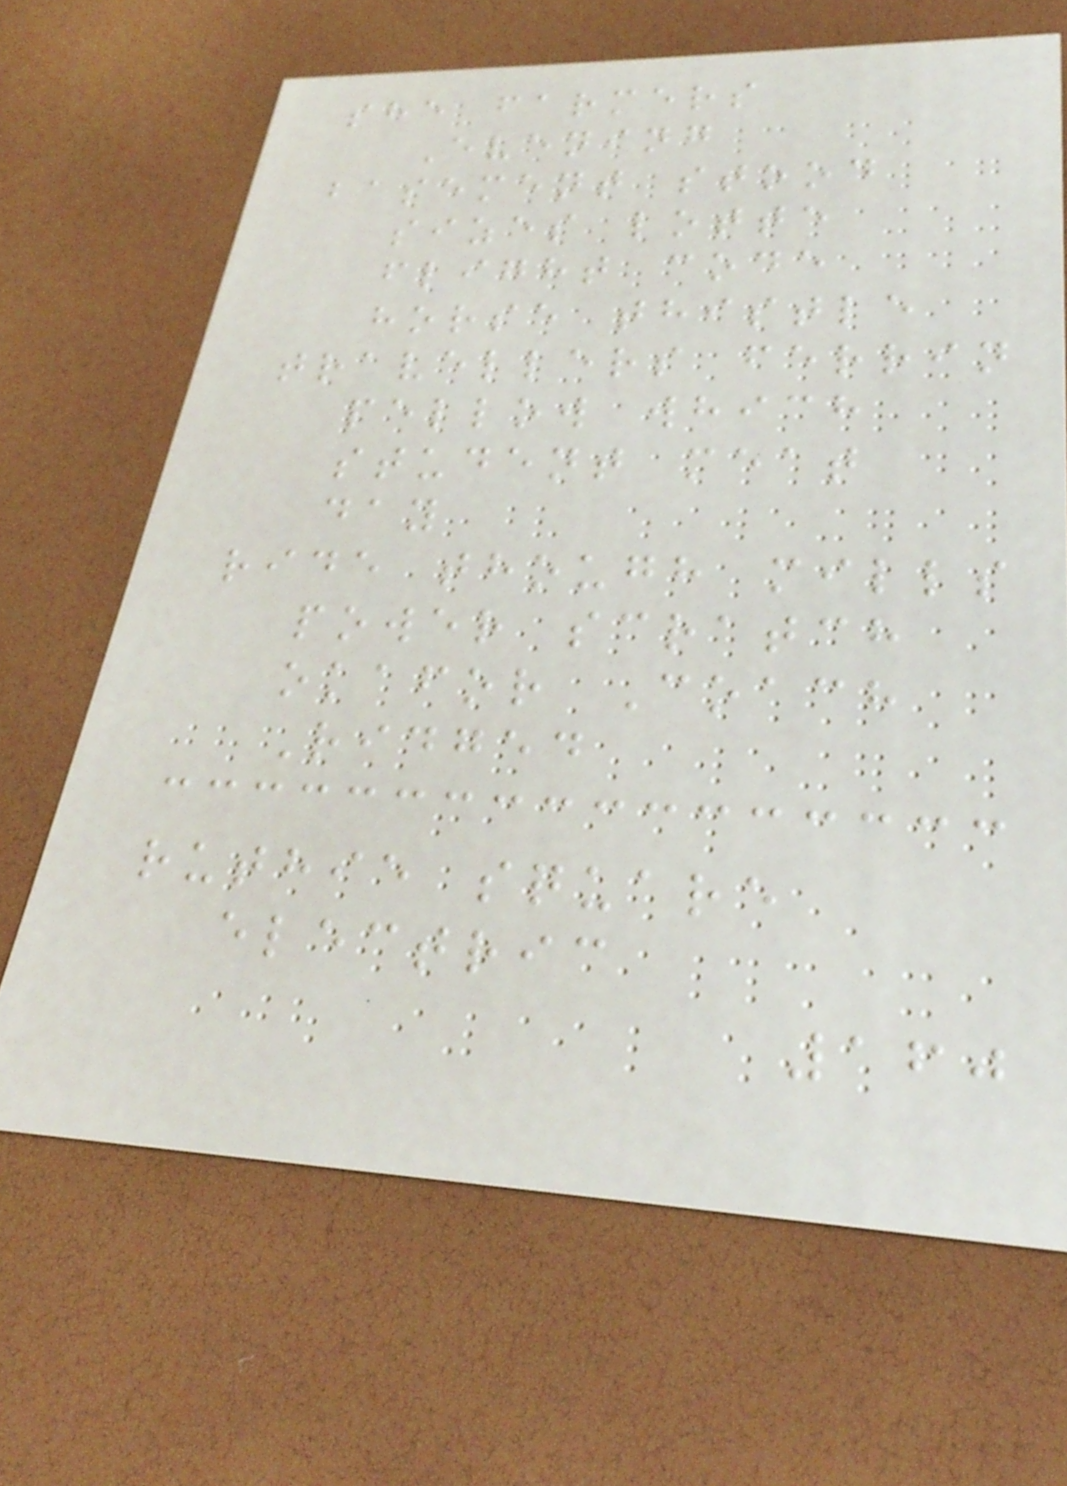she farmers
Evening
basement stood
sizes lotte
flight code
horse thistle
travellers ferrin
pellow which
student meat
day
ride though mills
power scratch
okafor Coach
Ridged
ruthie square
electric
160
